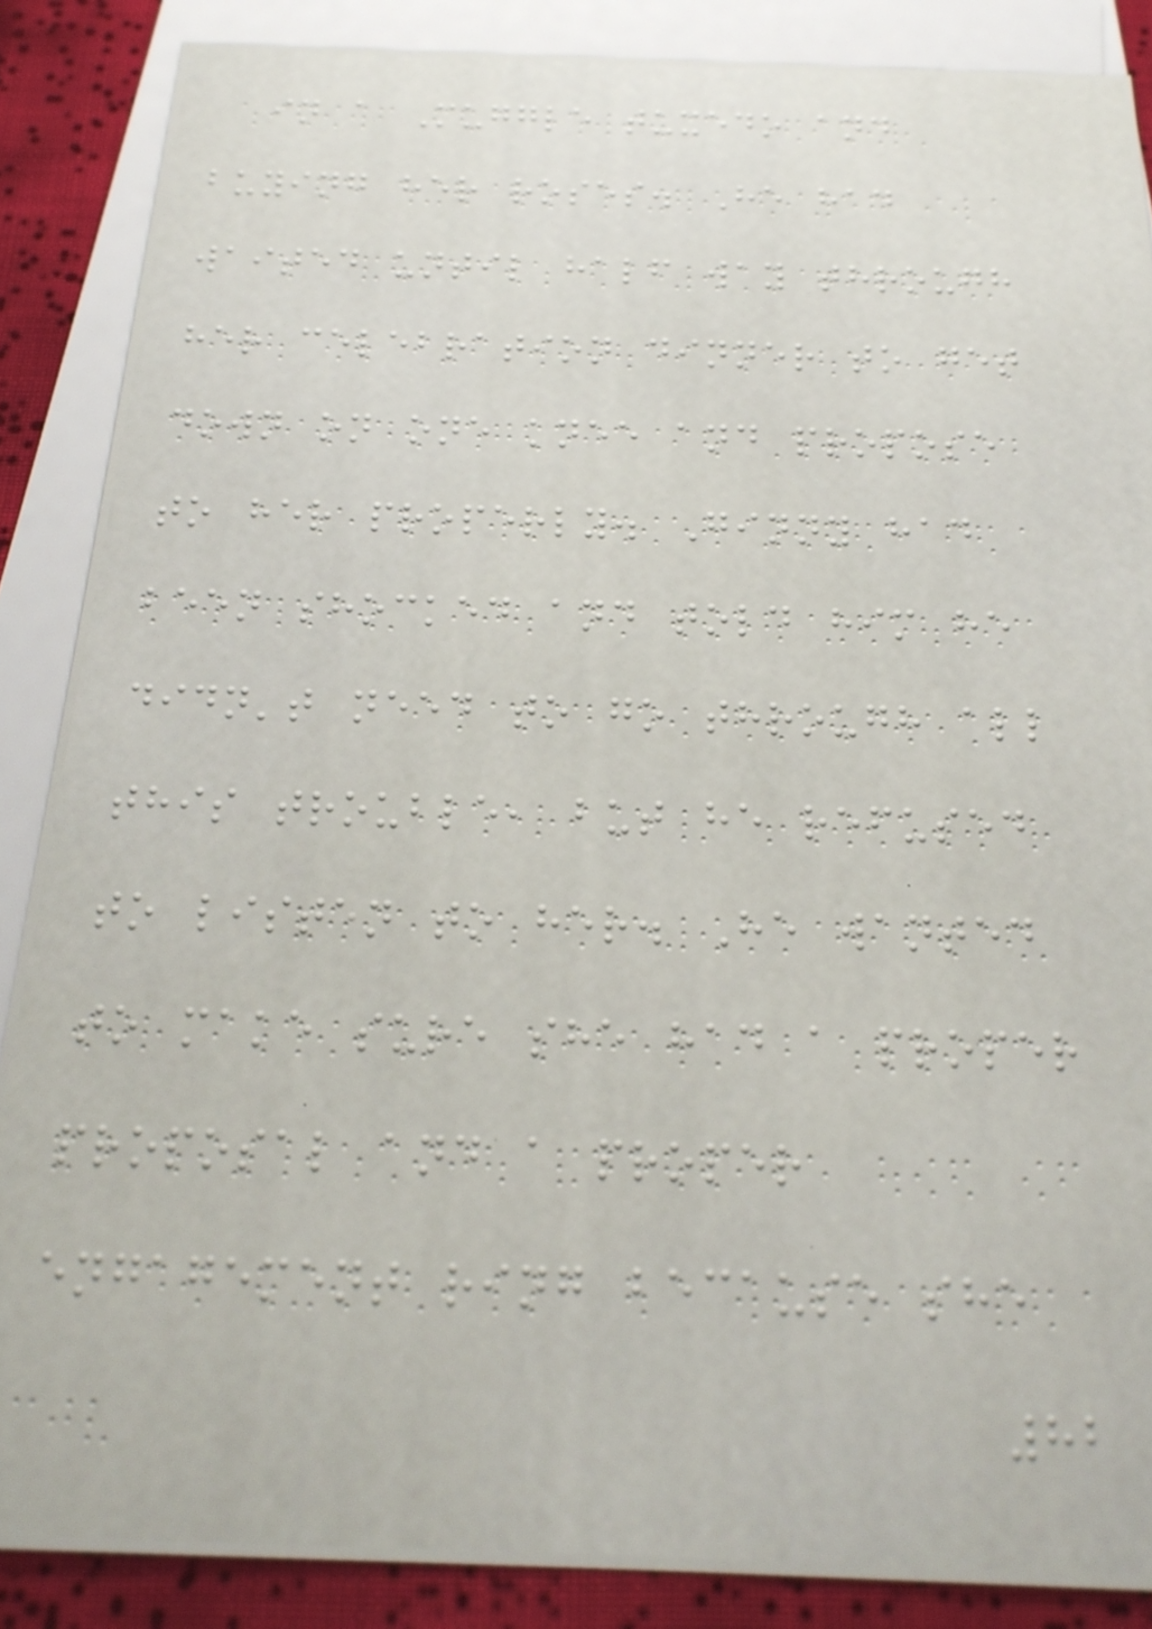in a Muggle tuxedo and
buying her roses. He had
waited until half way through
her celebration dinner to get
down on one knee and propose
to her properly. Ginny had
been shocked and told him he
didn't need to go through all
this trouble, but he refused
to listen to her. He wanted
to make sure she had a proper
proposal and a proper
engagement ring because she
82
